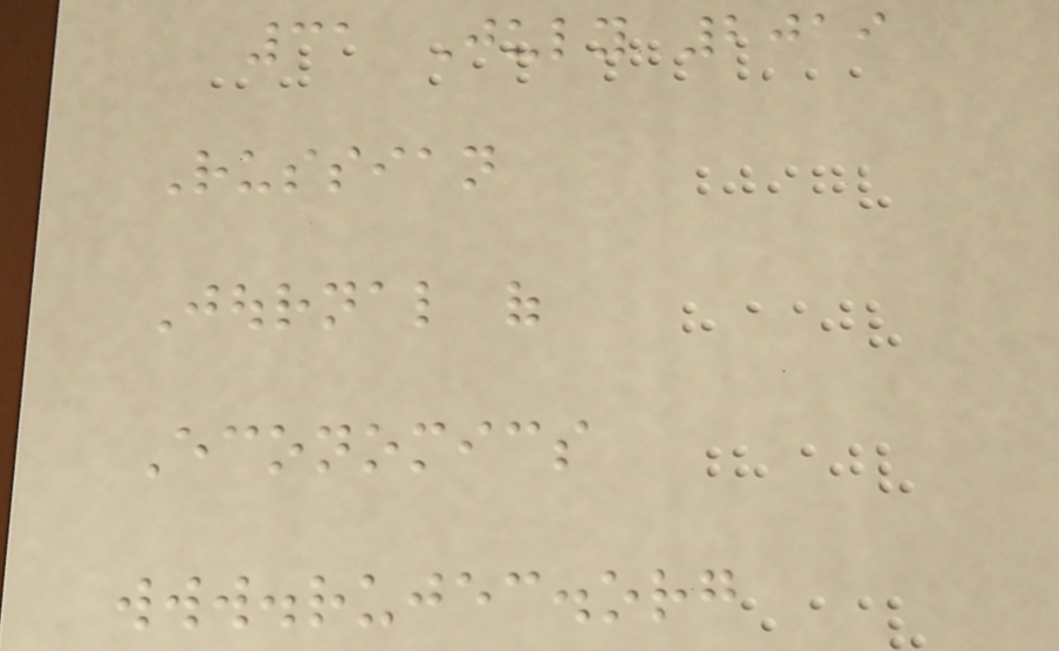31 July 2019
Russian
Journal of
Economics
www.rujec.org
